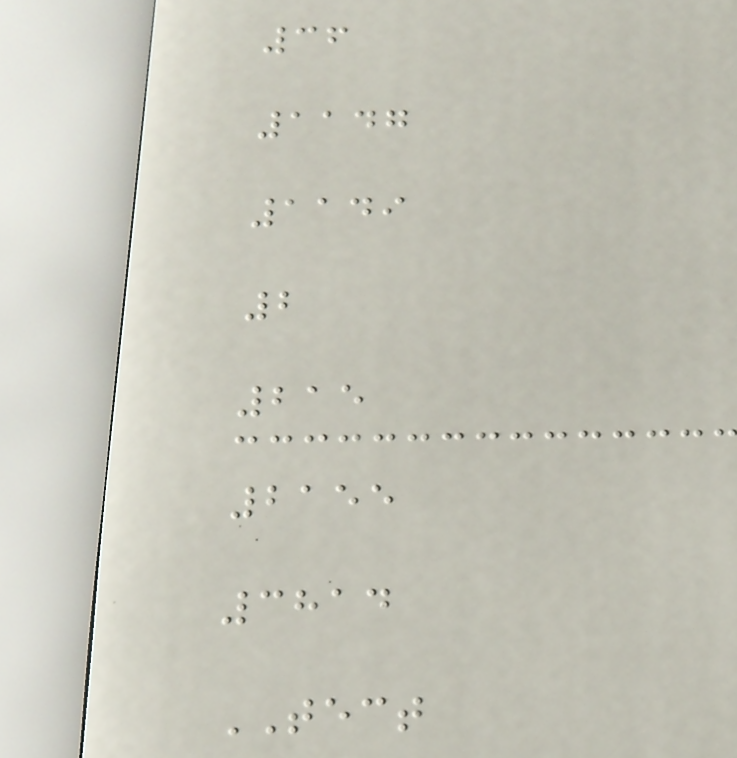36
1147
1149
2
215
2155
3814
TECT
